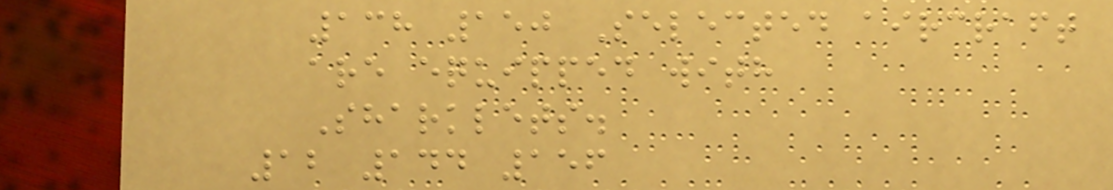138 150 Selected aircraft
are equipped with
Sharklets.
12 144 156
